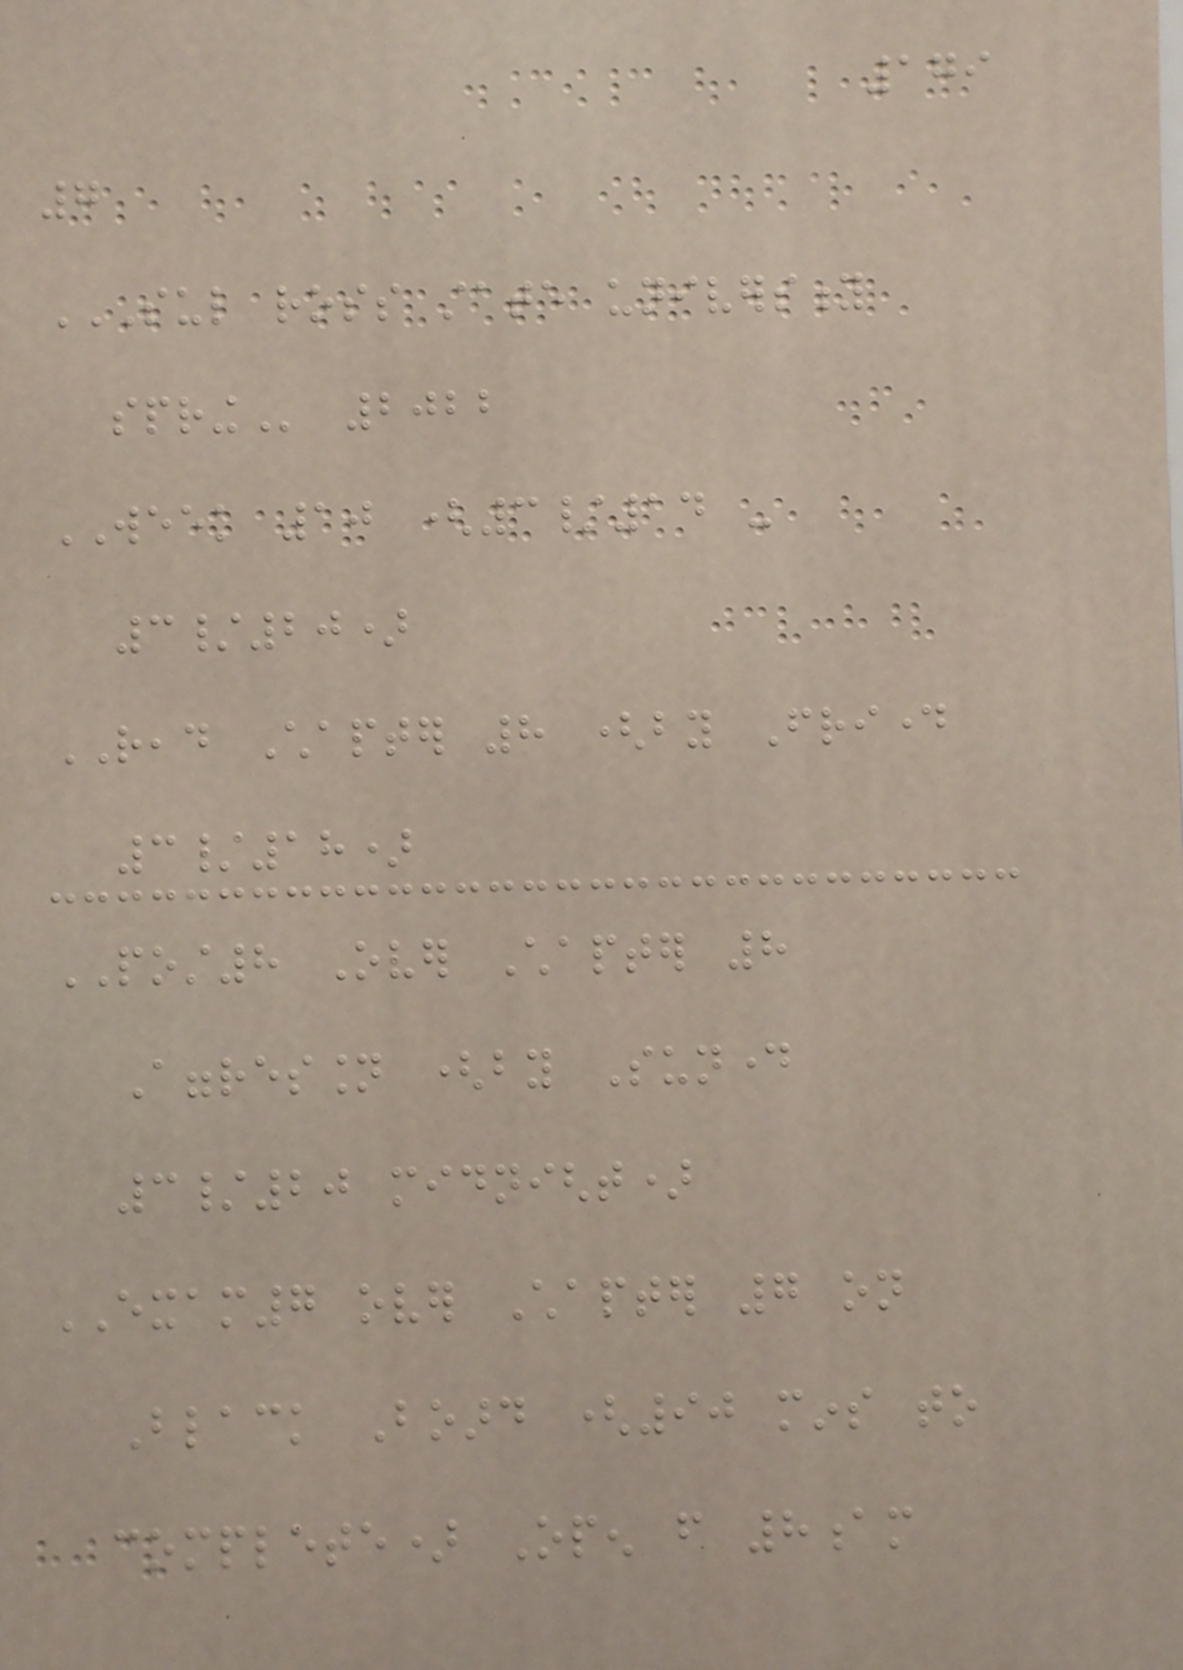179
7
SUL ROSS STATE UNIVERSITY
SPRING 2022
WEEK 10 (3/14 -
3/20)
READ Chapter 8 (by Friday
3/18)
POST8 Over Chapter 8
Aggression (by Sunday
3/20 midnight)
EXAM7 over Chapter 7 on
Black Board (90 mins to
complete) Open from 8am
